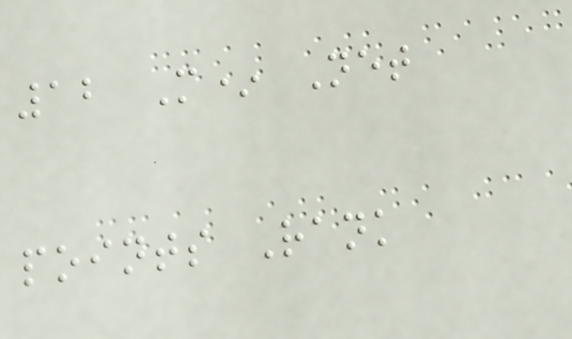12 M* Net
points Rank
